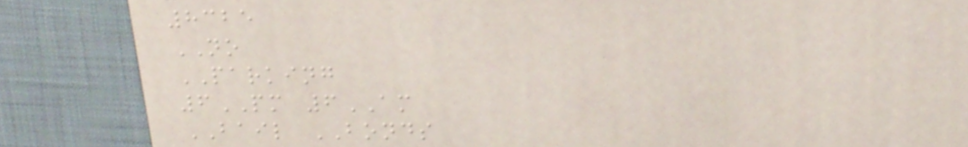8325
NO
PARKING
6PM 6AM
BAIL BONDS
